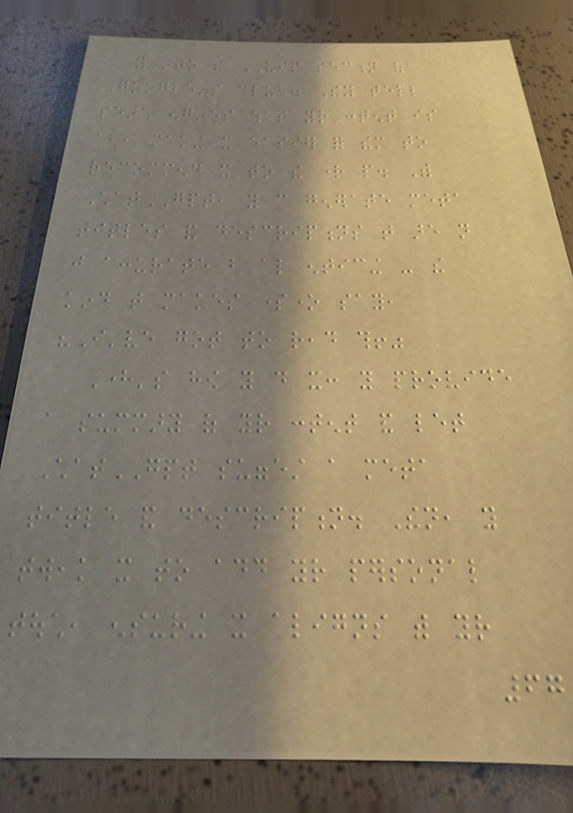you into the VIP section of
Google's club. They tell
search engines what your content is
about, making it easier for them to
recommend it to the right people. With
ChatGPT, you can generate meta
titles and descriptions that are not
just accurate but also enticing - the
kind that makes someone say,
"I've got to read this!"
Here's how you do it: you provide
a summary of your content and let
ChatGPT suggest a meta
title and description. Then, you
tweak it to add your personal
touch, ensuring it aligns with your
67
